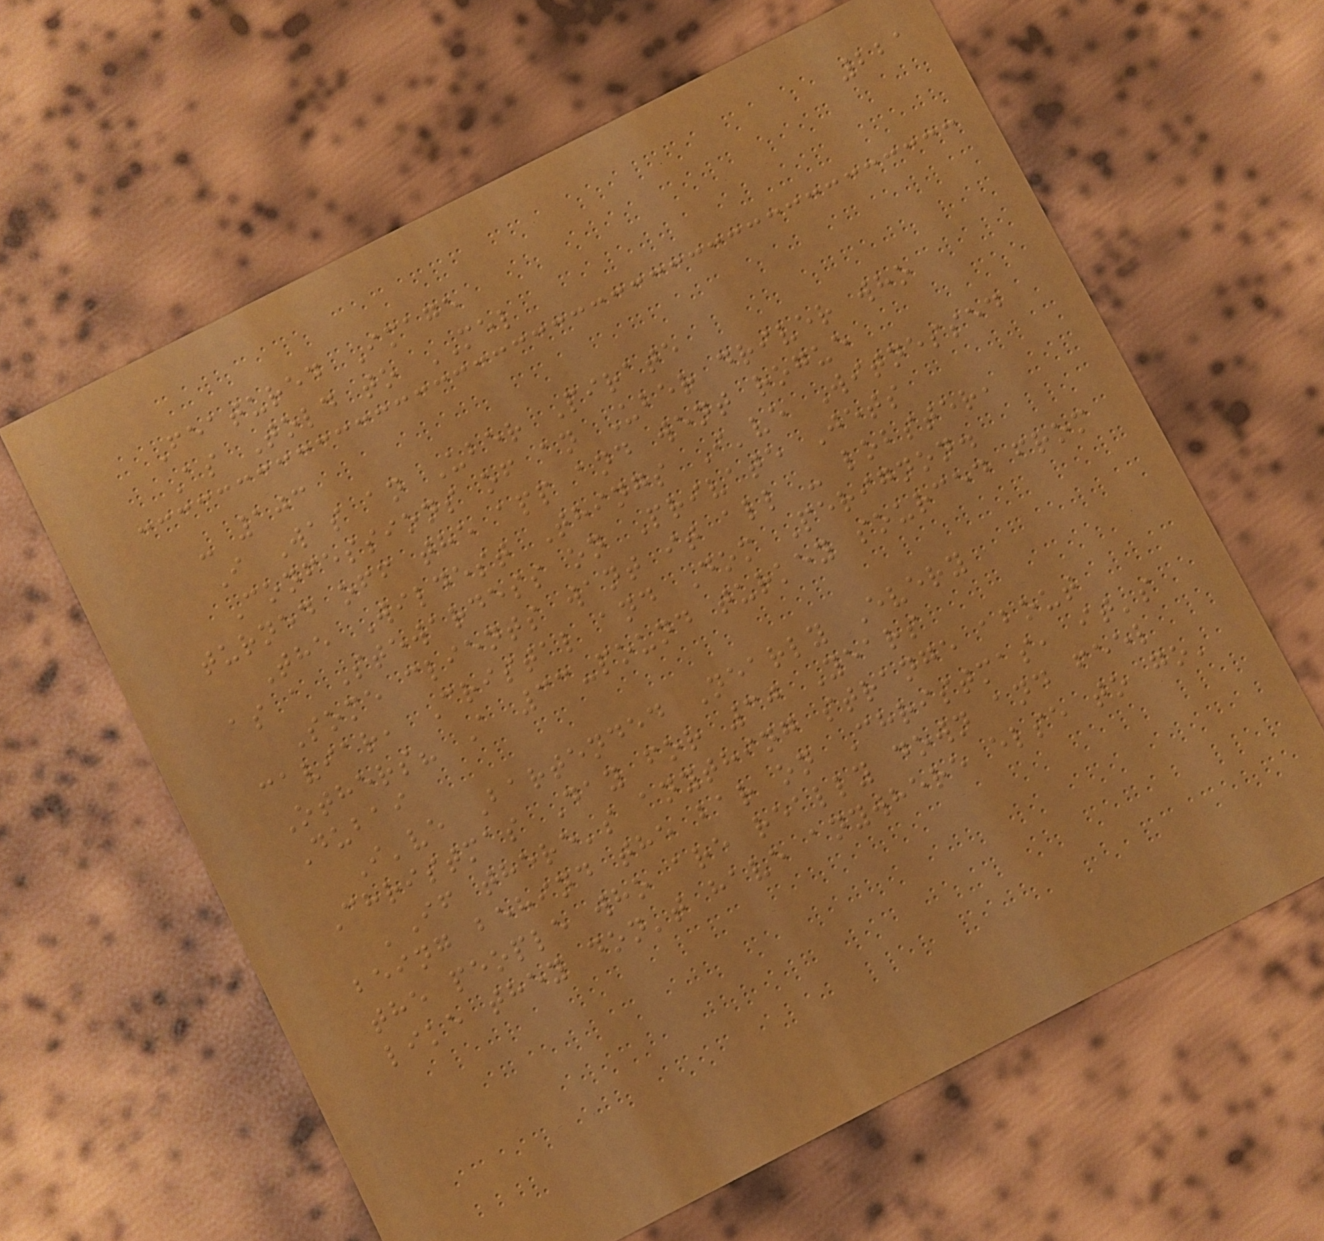221
Featured Image
As Told to MEL
- 103
I Was an Uber Pirate
Confessions of an Uber driver who
turned off the app and went rogue
The Wildest Things I've Witnessed
as a Stewardess on Private Jets
Some clients want it all - lobster,
caviar, Cristal and Dom Perignon.
Others? A 33-pound turkey sourced from
Dubai
I've Bartended Nearly Every
Christmas Day for 30 Years
'If there's anything strange about
being behind the bar on Christmas, it's
the people who are really down and feel
like they don't have anywhere else to go'
